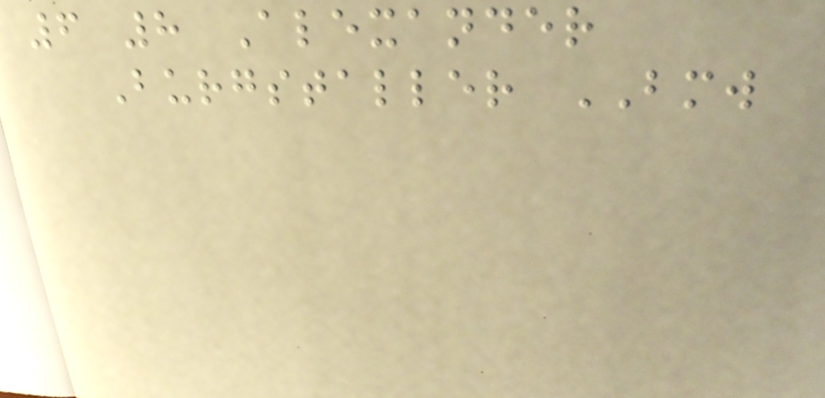6 8 Alexander
Burgstaller BMW
